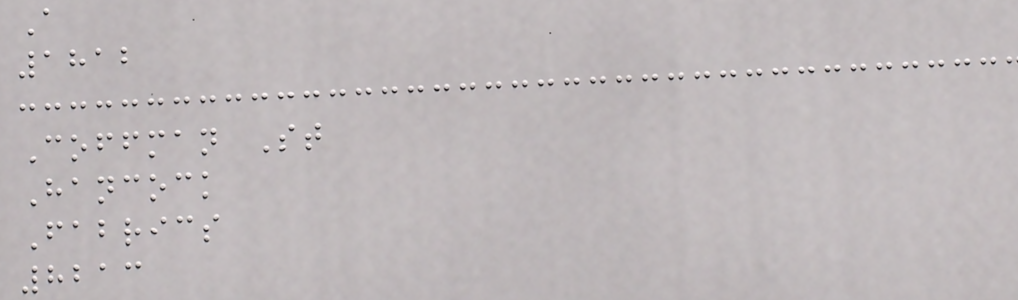A
1812
Coffman St
Hancock
Fabrics
8213
